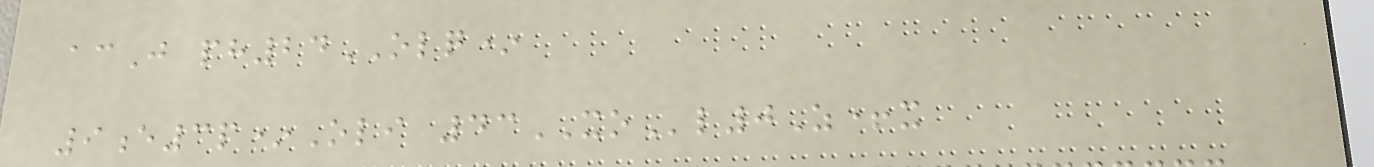acJ ph24OLQ*
9e3p*Oli 43XOl0Z+x
